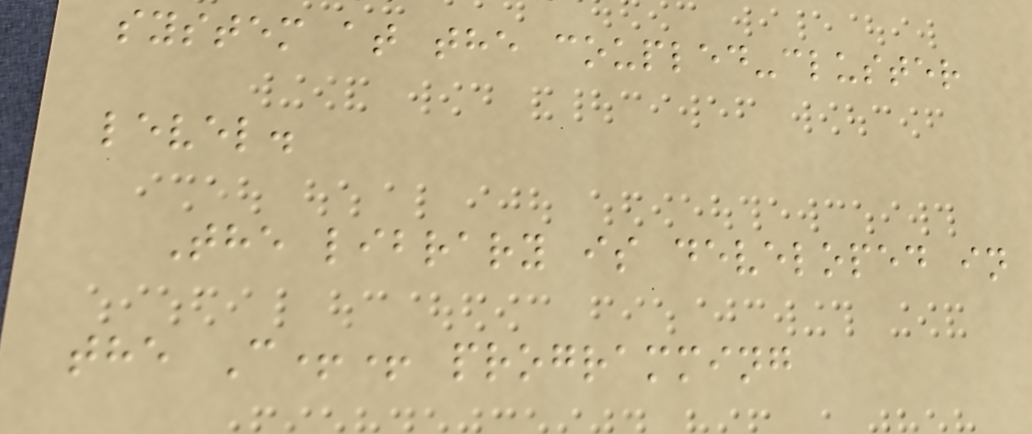system at the coupled-cluster
level.
The library is developed in
the C++ programming
